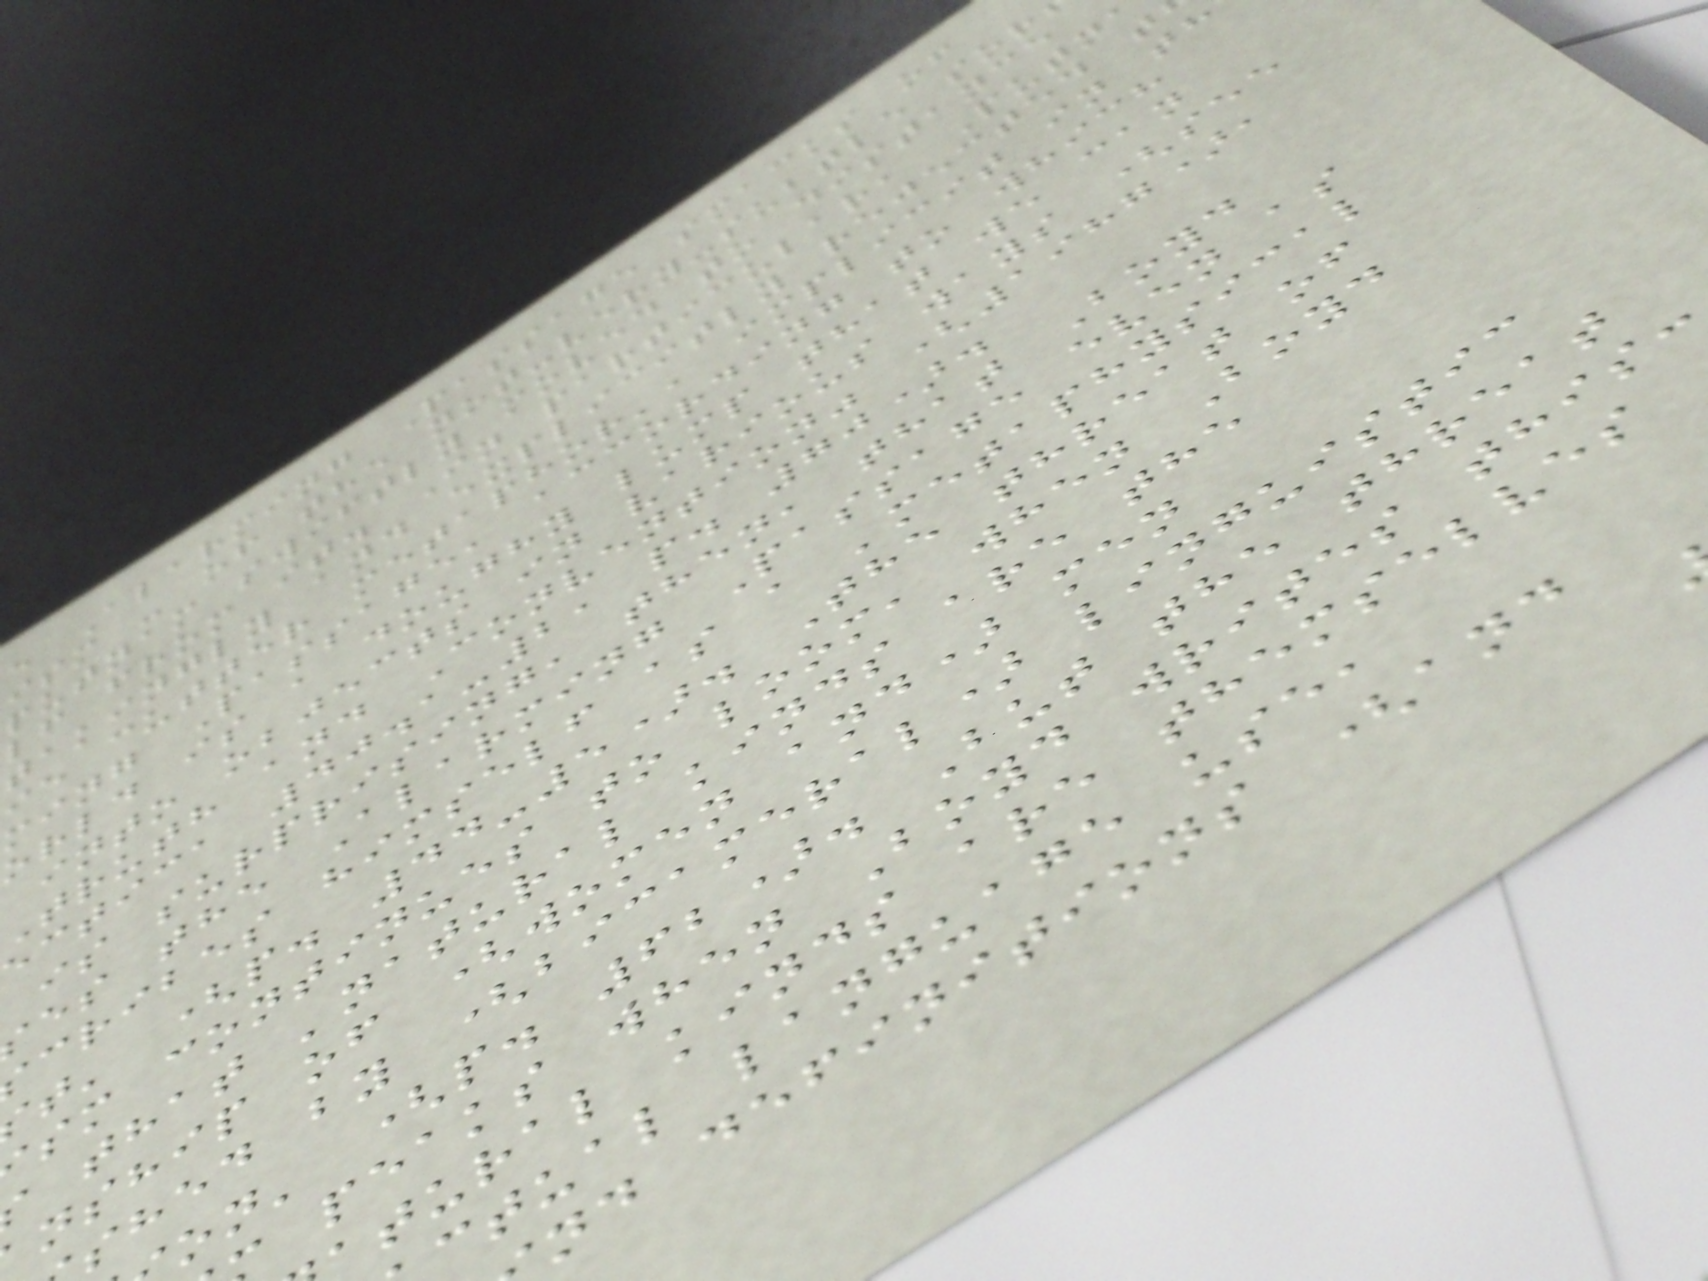e Alarming Passage smacks of
ism - of the not-very-subtle sor
putnam swiftly moved to distance
lf from it. In particular, Putn
takingly and explicitly rejected t
ie cutter metaphor', implicit in th
ming Passage, according to which
orld is a doughy lump that we can
into objects in various ways (see
Truth and Convention" (1987),
ectica 40.1-2, p. 70).
is surprising, then, that Boyd
es the Alarming Passage even as
cribes himself as a 'metaphysical
t' (p. 44-5). The threat of
sm continues to loom, when Boyd
that 'natural kinds are the
nship of (women and) men
shed by (bicameral) linguistic
on' (p. 62). But the threat
peaks when Boyd writes this:
tural kinds are themselves
ctual language use,
nd definitions (and
